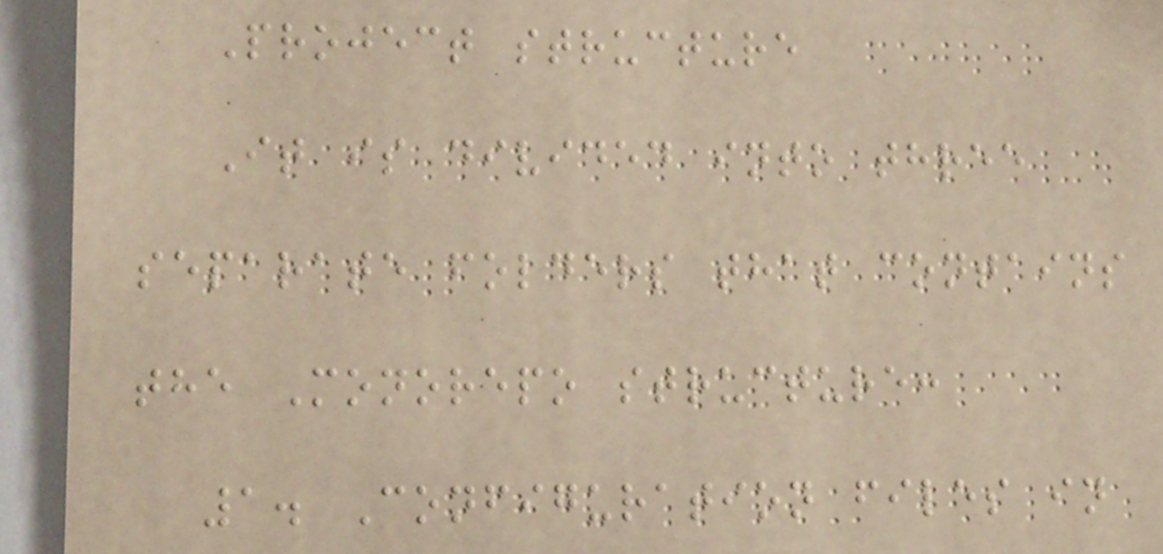Project structure
It is divided into three
separate folders that contains
the Monorepo structure:
1. Configuration files in
